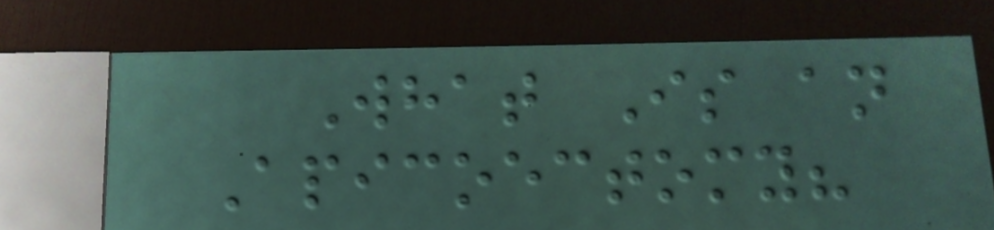What Is an
Apicoectomy?
